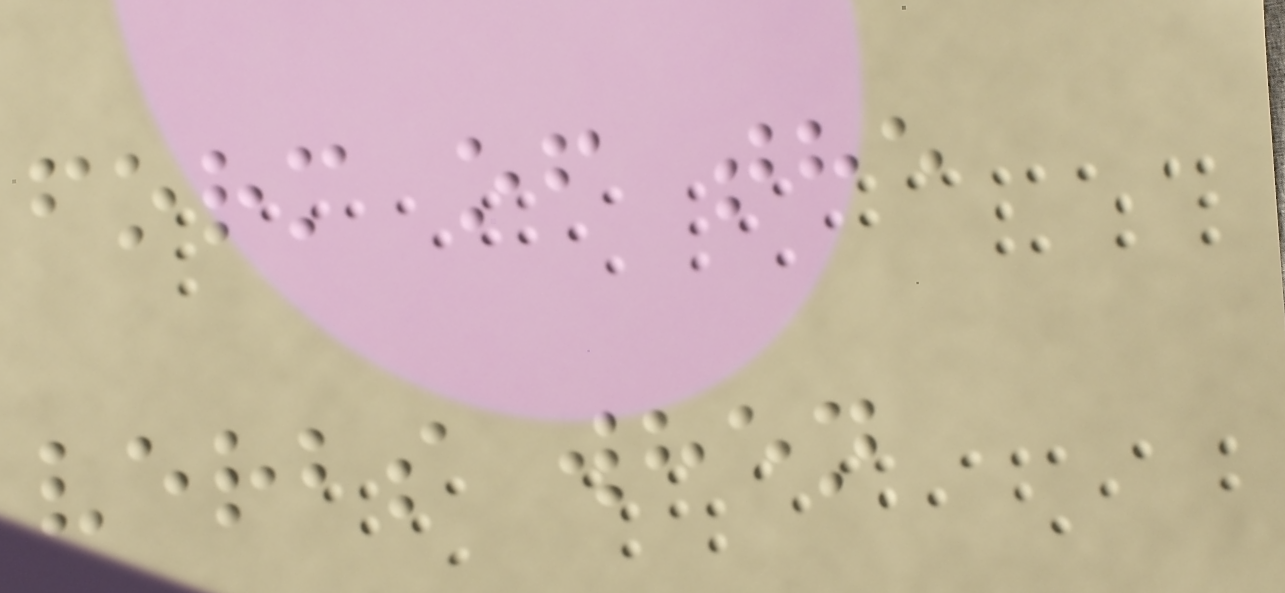form of the
verbs when
